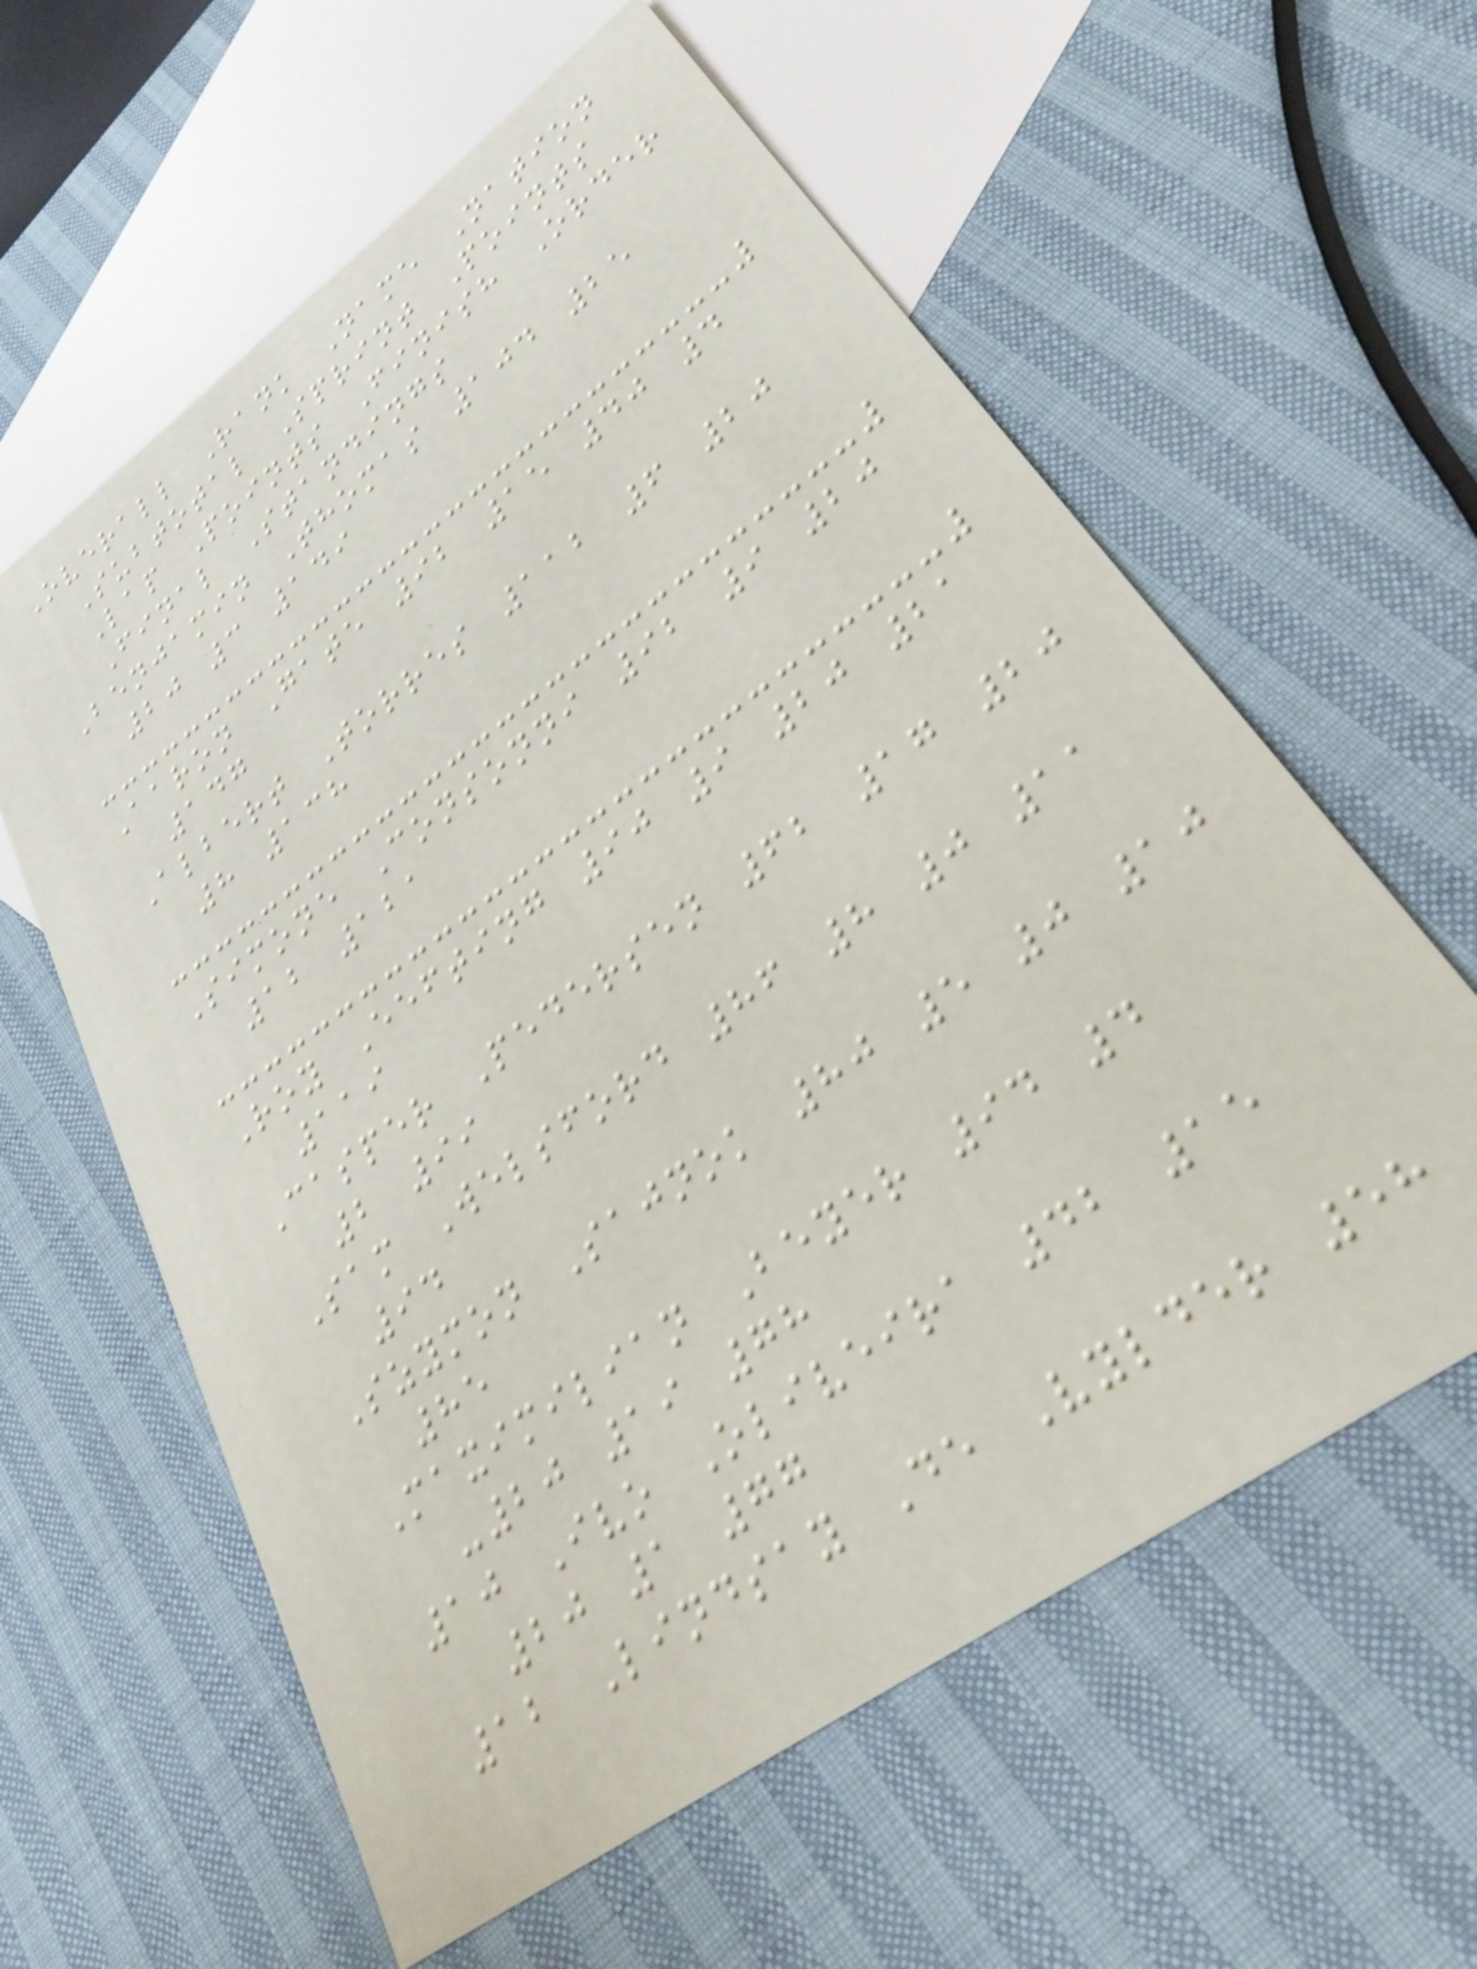Overall Rank Name Nation
Subtotal Sprint Points
Lap Points Finish Order
Final Standings
Benjamin Thomas 104 25
20 3 149
Aaron Gate 92 15 40 4
147
Albert Torres 112 6 20
8 138
Simone Consonni 92 9 20
12 121
Roy Eefting 90 9 20 21
119
Casper Pedersen 62 17 20
2 99
Sam Welsford 86 8 0 11
94
Szymon Sajnok 80 5 0 10
85
Maximilian Beyer 94 4
-20 19 78
10 Ivo Oliveira 42 15
20 1 77
12 Lindsay De Vylder 58
